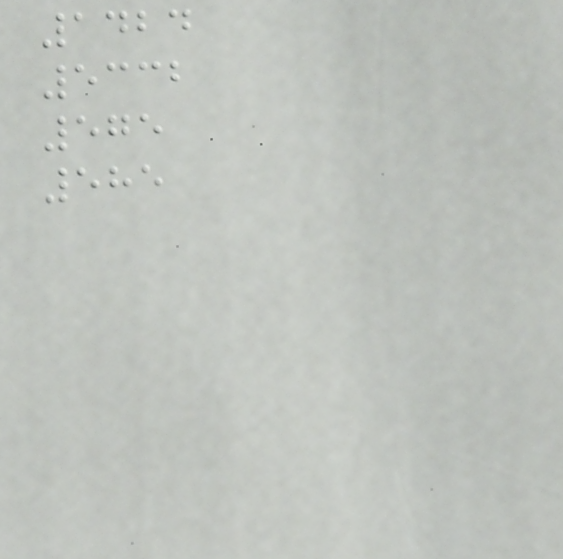1424
5332
575
585
